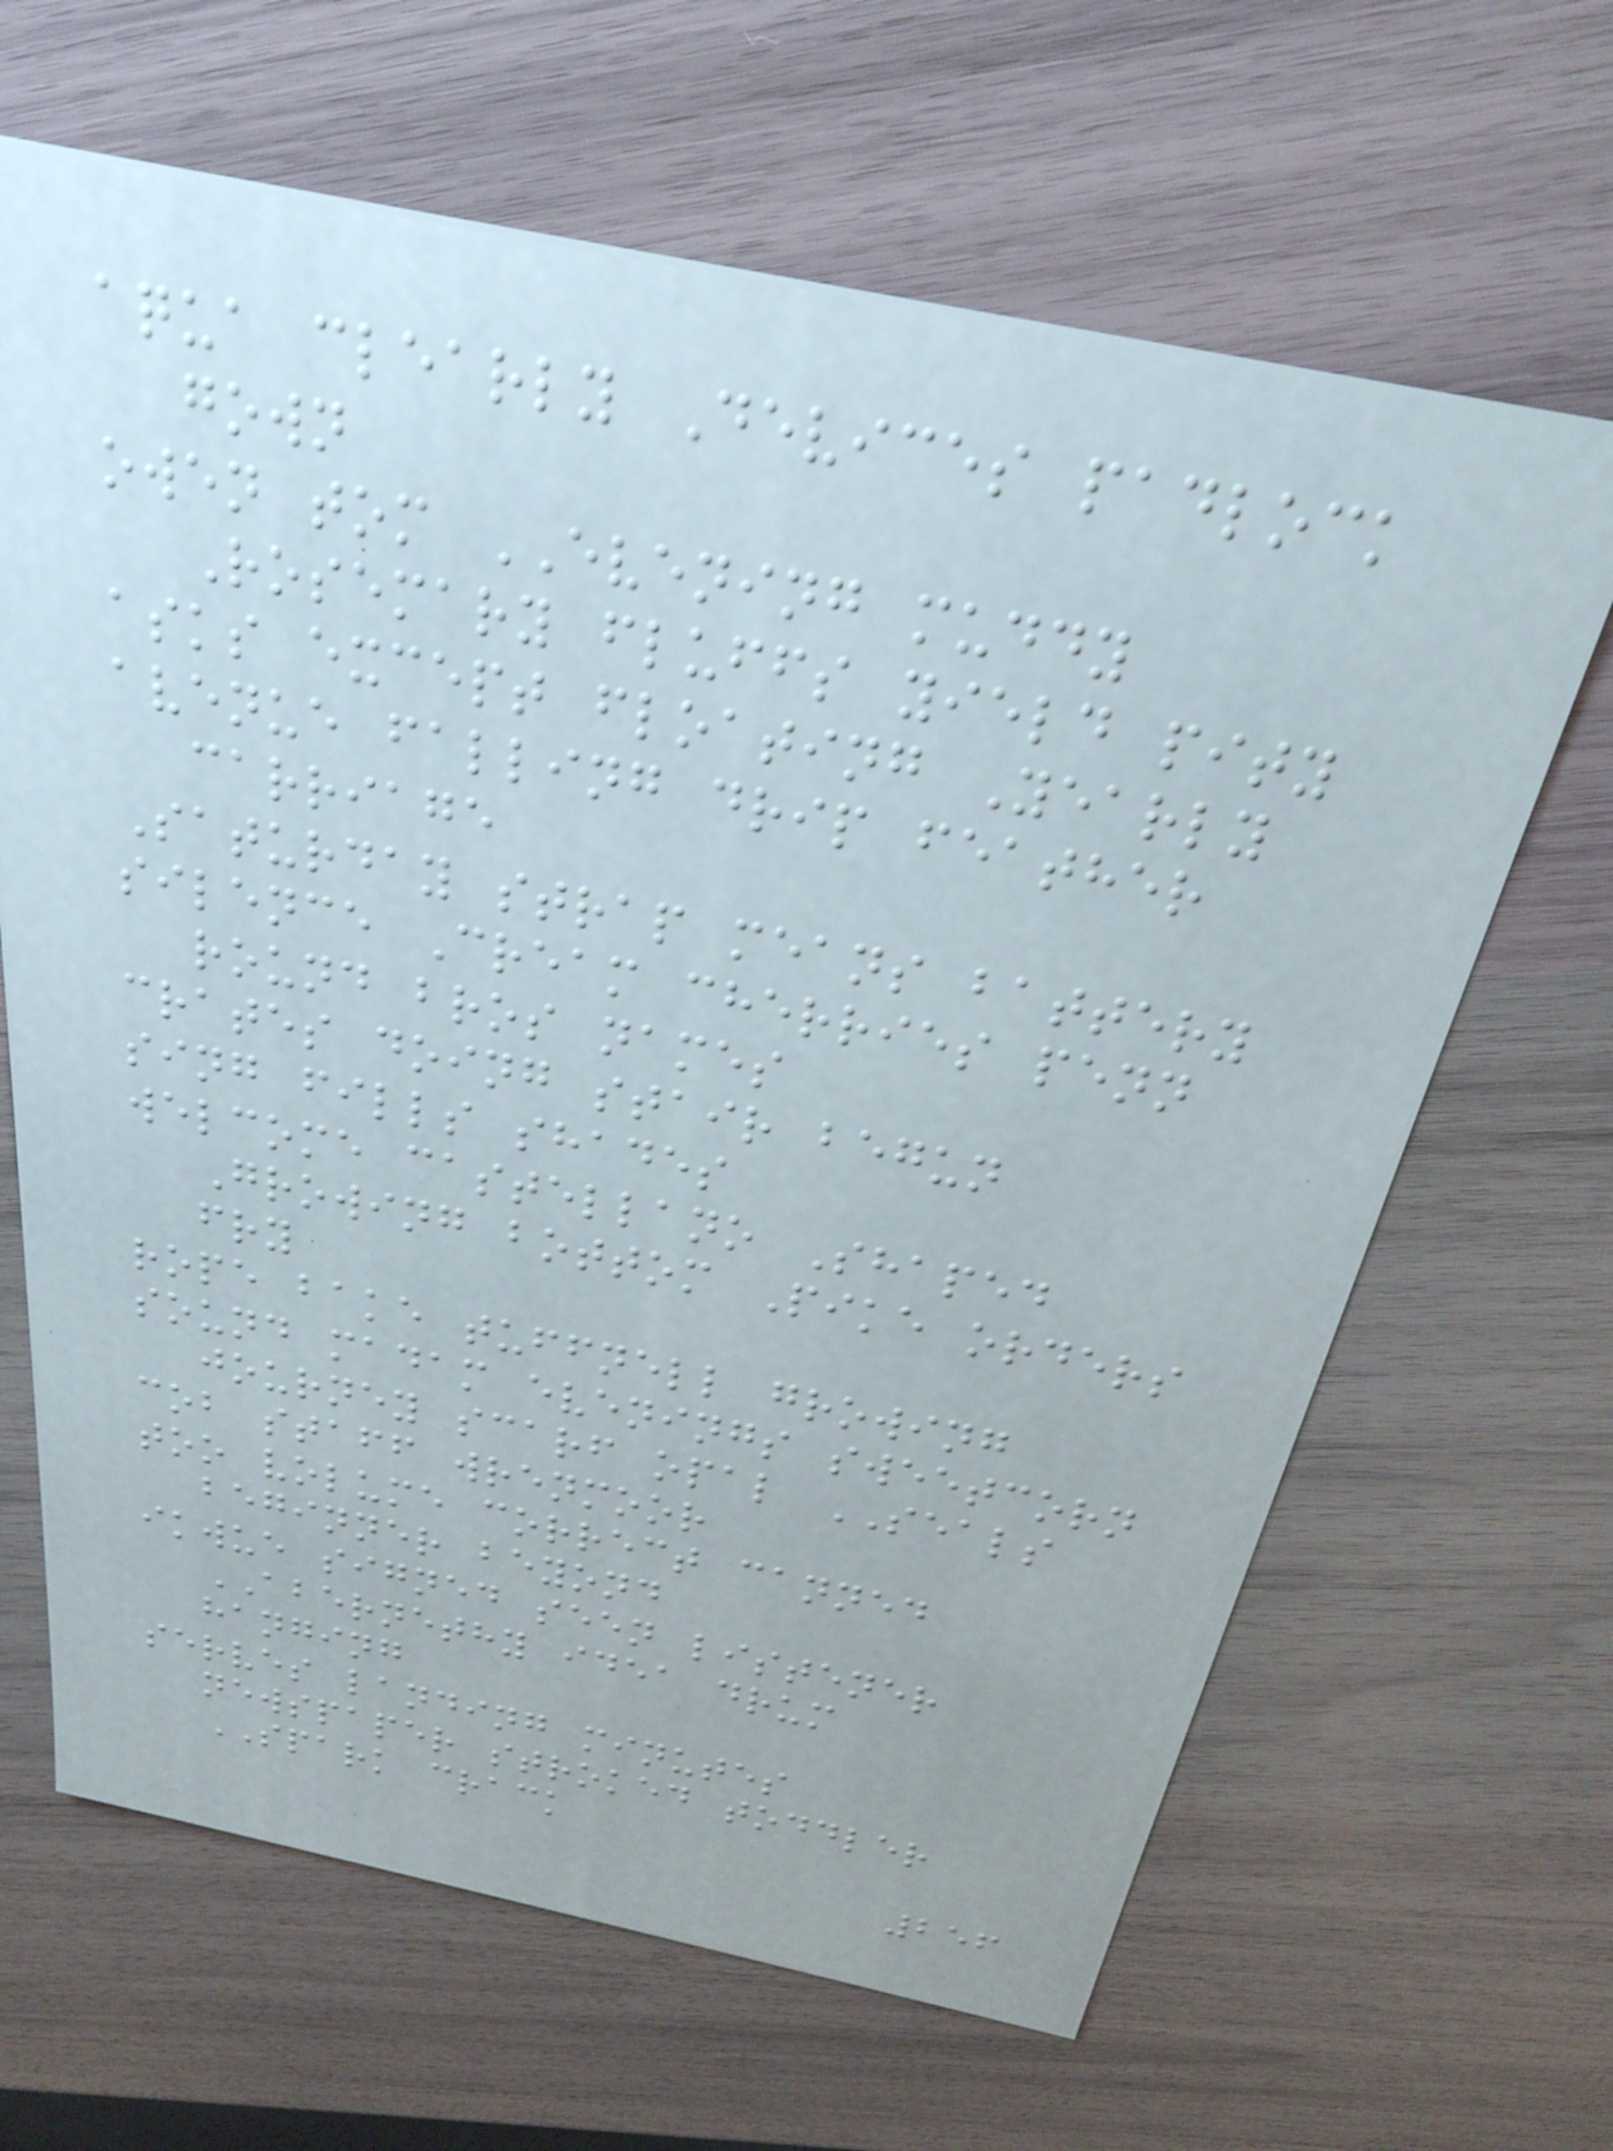aqua clearly Devices padlock
gown
owen tom EVENING muddy
Rosemary fluffs yield pity
asks except floating Yearly
avenue falling drip feather
carriage
Saturday strap means battery
silence Cream cherries penn
round bros names
crates doing stair begun
sing fills shades
welcome castellano Shaped
Growing bottom Pike orders
fry
rope bake tuffnell growing
sound madam evenings sweetcorn
journey scarf opal SEALS
cob staff wrenmoor
too volume correct canned
beginner beyond
ikwue signed seen listener
ABERNETHY idea drum
hanging
serves landing minutes
newspaper stroked toddler
SPARK crack
256
